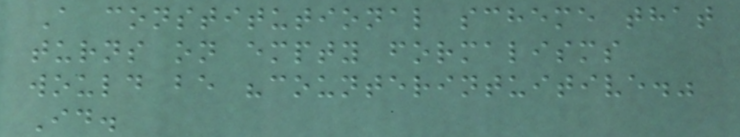A constitutional scheme that
turns on empty formalisms
would be "counterintuitive."
Id.
